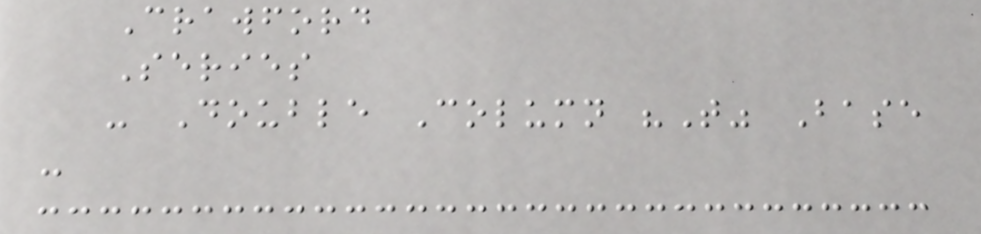Crawford
Series
- Double Column "T" Base
-
